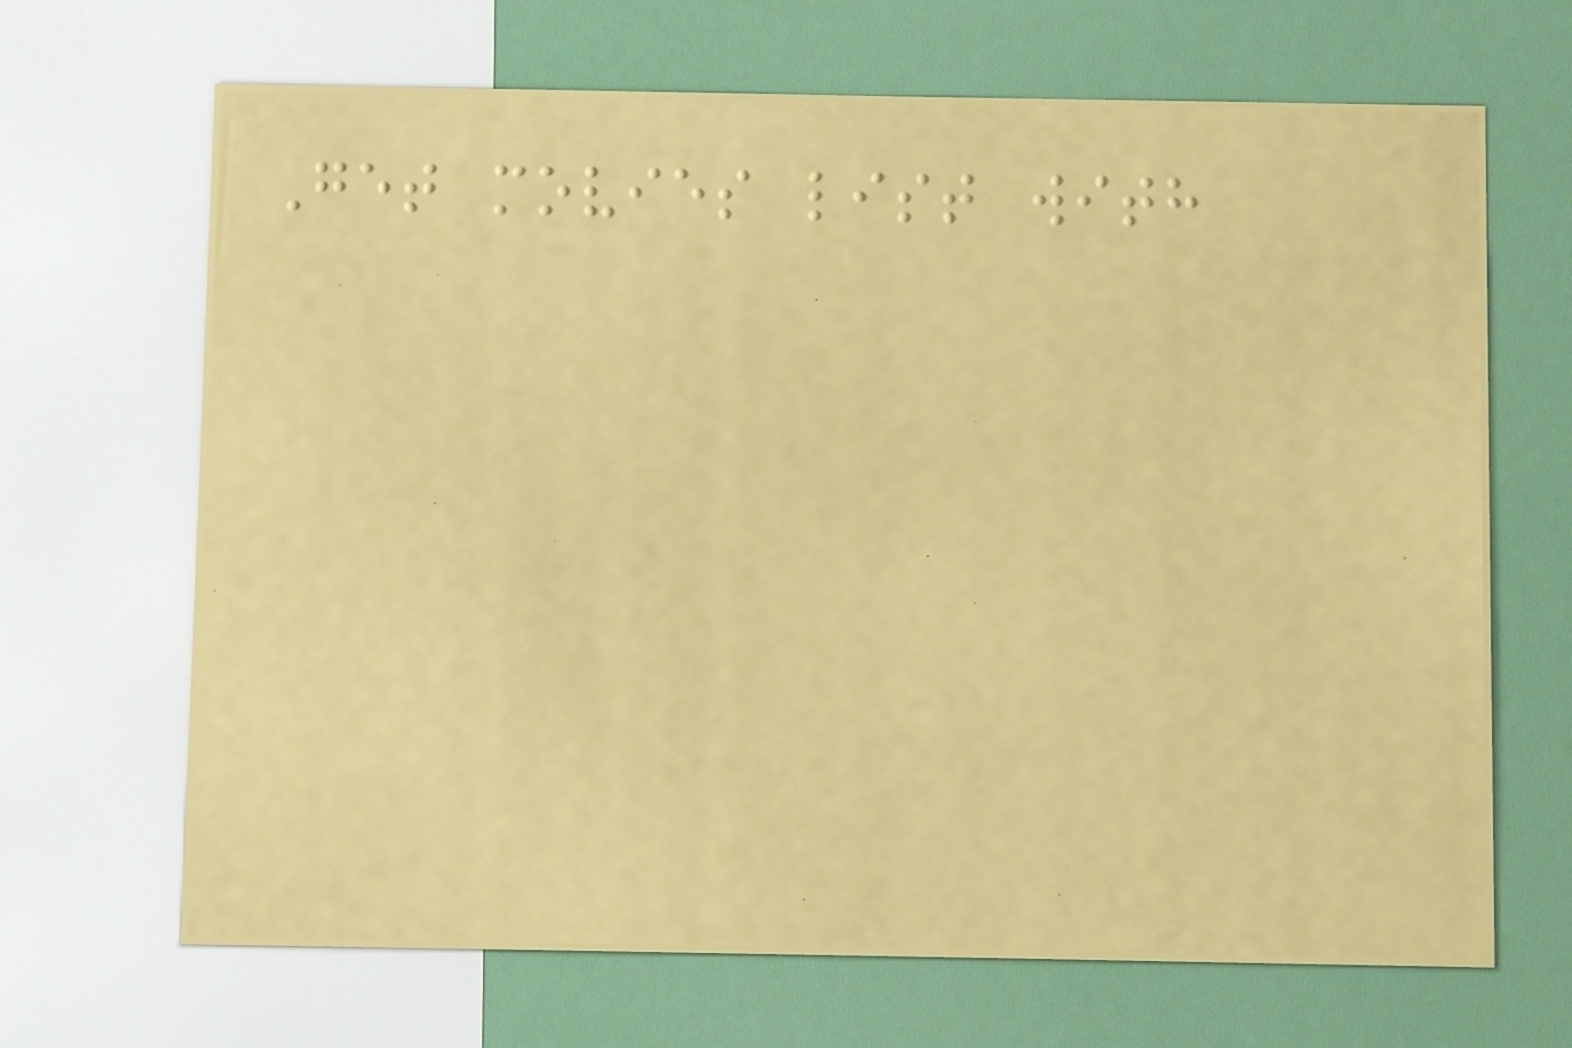Get movies list with
